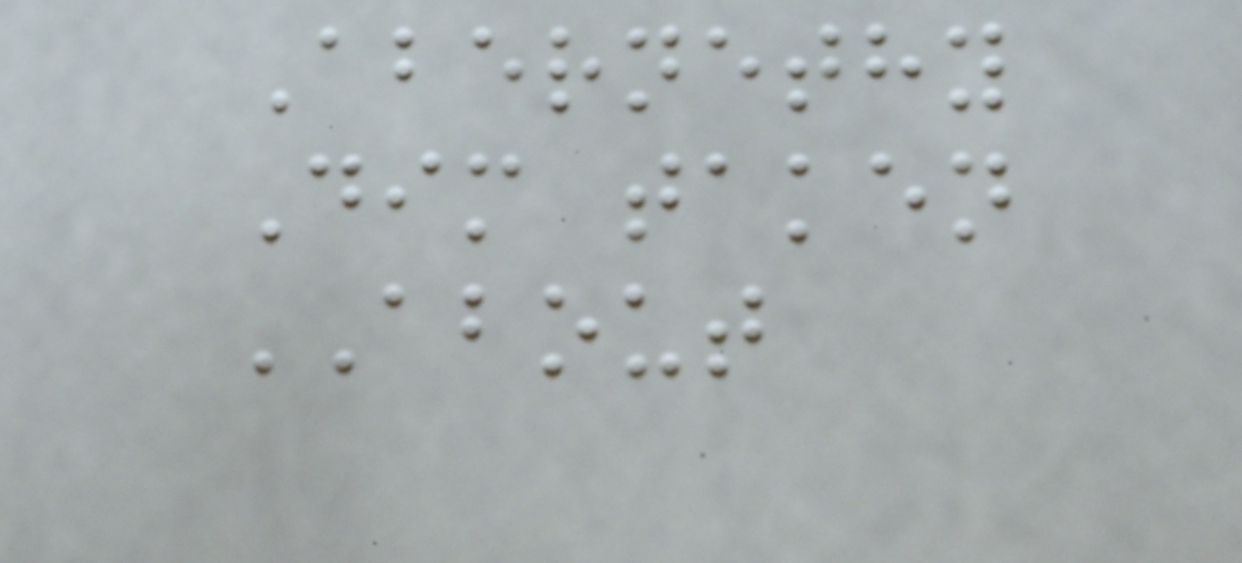Abernethy
Dim taken
ABOUT
